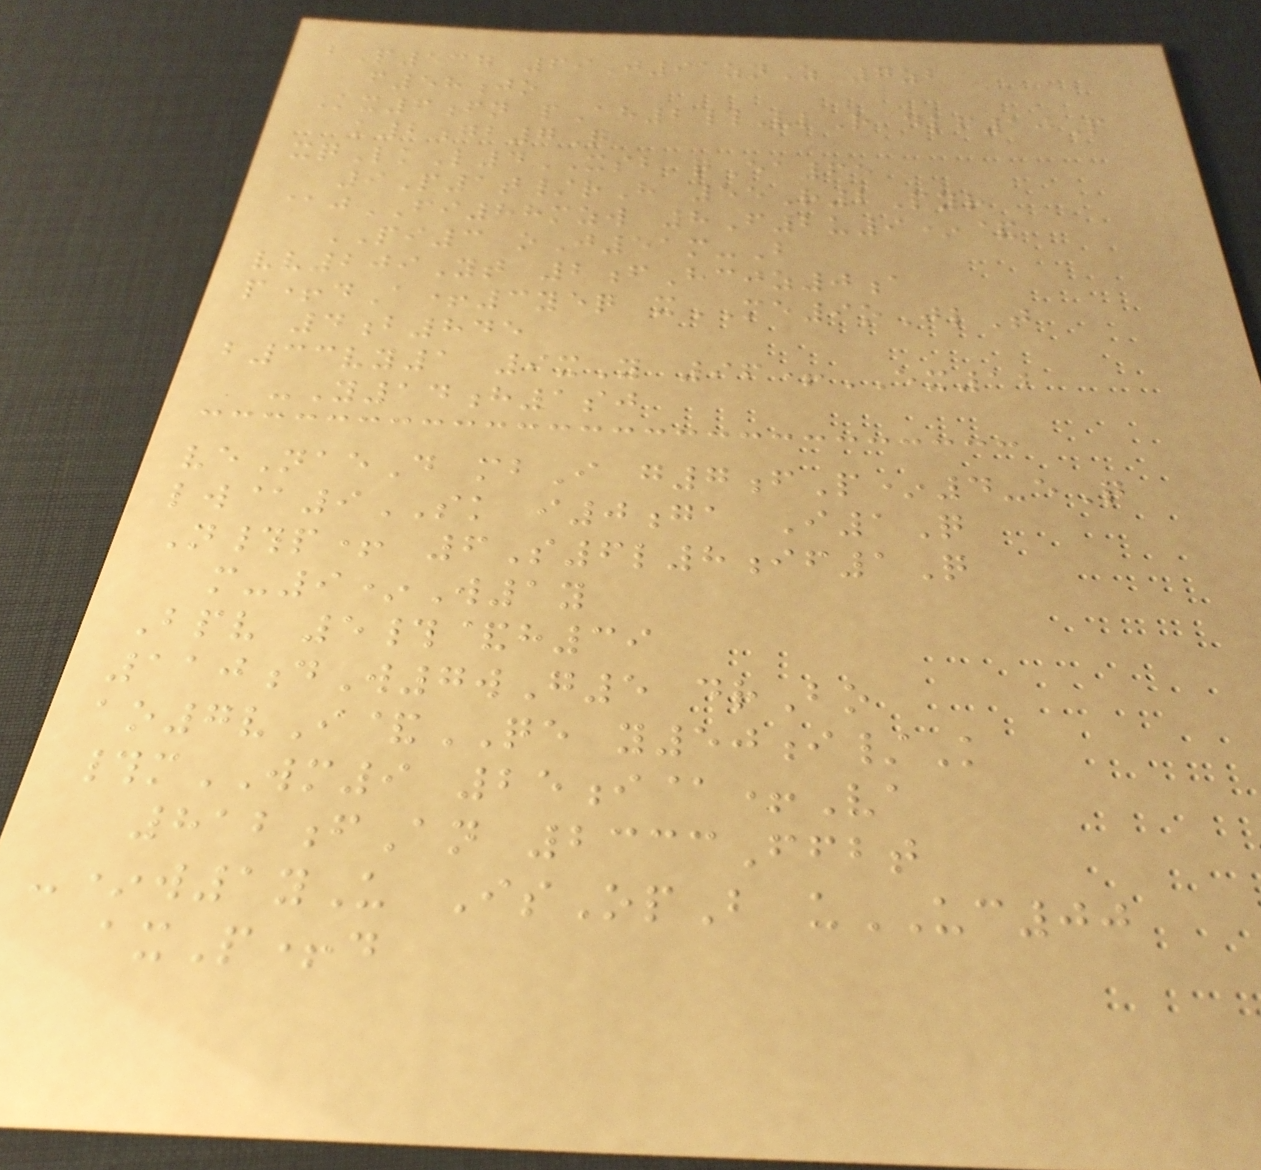bP537 69J91znZ 7zb
f58jo
Kx6fn pAh2#VlR dlf10P
k2gb7Q
xqLkL4XSB qEa65
9P1t/rH 55R2Pyr
@jFI88mzw 8F2u9*&
PI3 oJ51m-B
vv209Yt 2fHcjz0a
p+dA+3yeq xME9oJlT
4b845
b33vy1 9xY 96+EX12
-Y14h1sj
veNaeD mbI g7fP*4-eQ
lw@9SK i0ga I1Q
N#p+ 6S6l8if1Q
m-9*W1y
Bpv 5#&h39
110dW7wG5 drBo
ao7vI&QE y50i/K
#mWM9 25i@+Va
812fAn 2333Ffbt
-*w1yU IsOpB uUC00
axP+d
